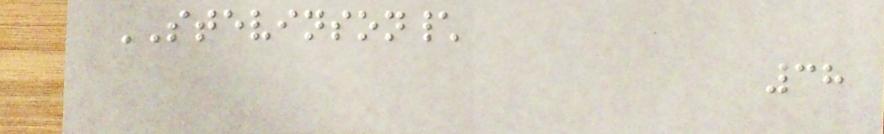STEVINSON\
38
